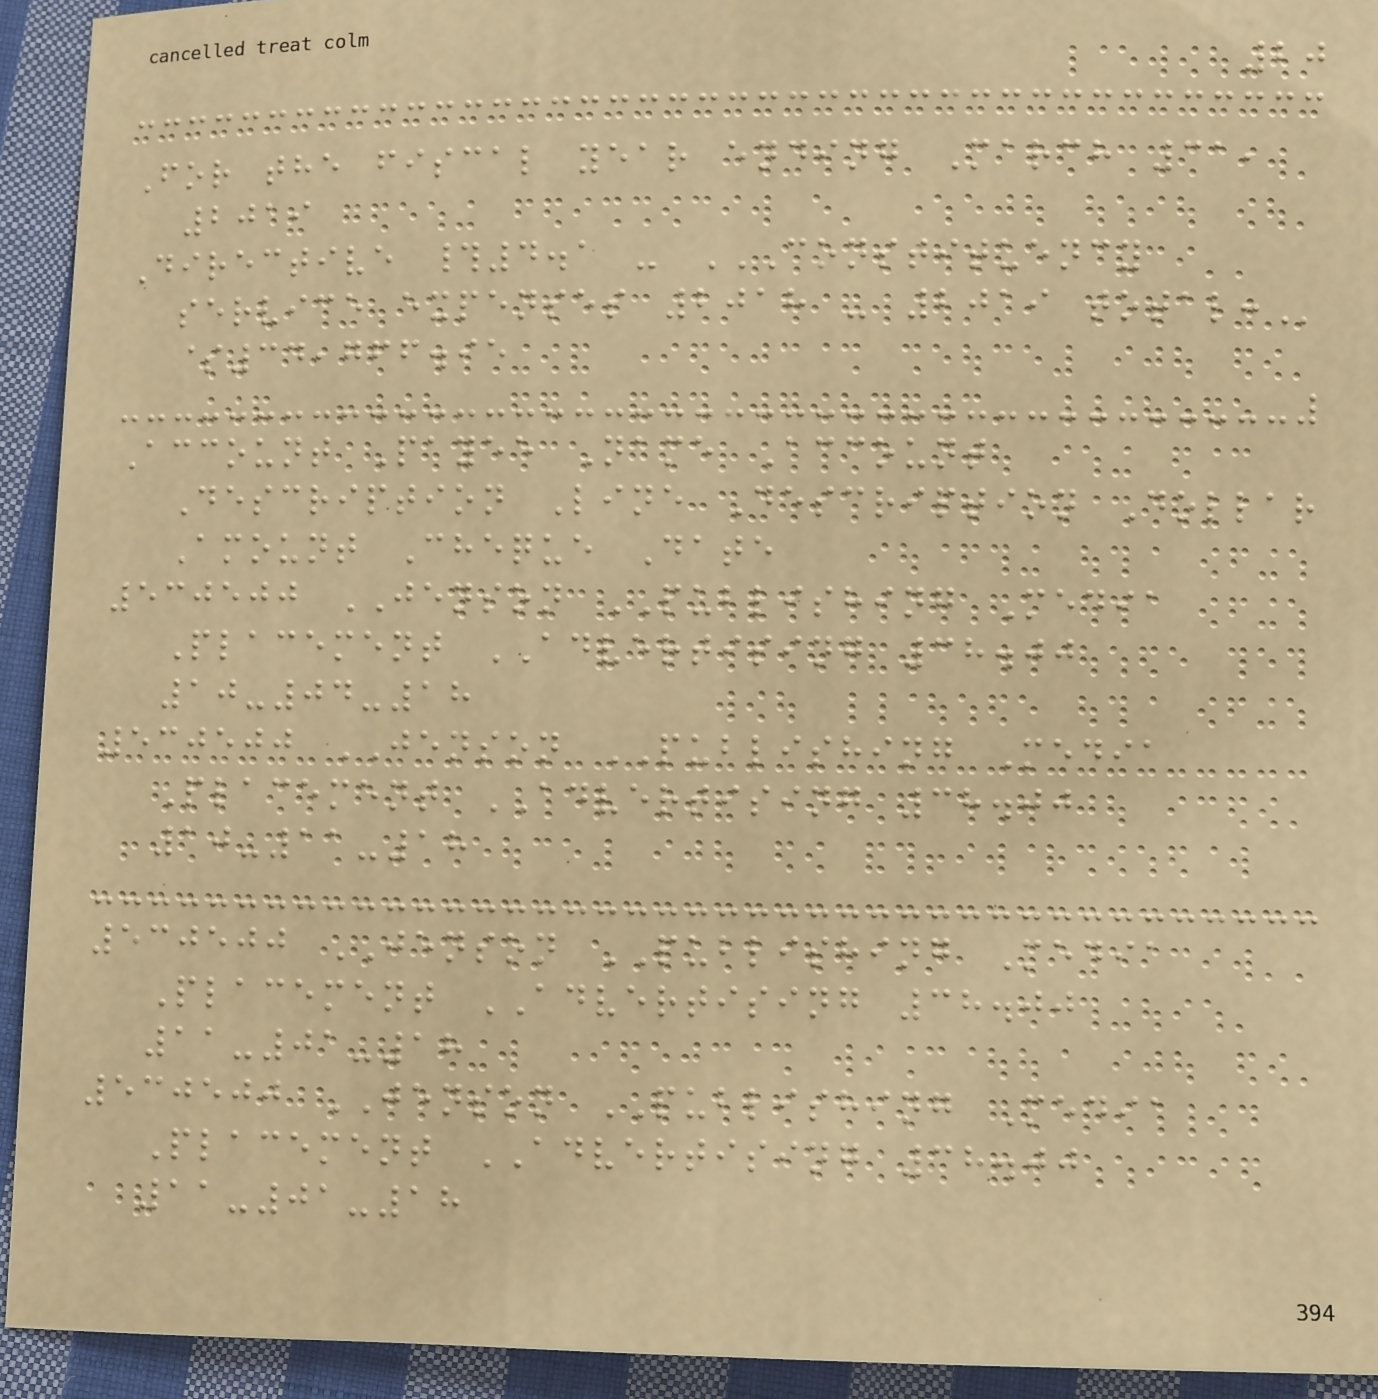20
For the fiscal year ending March 31,
2019
Directive #4.1 - CONSTITUENCY
SERVICE EXPENSES 2018 - 2019 TOTAL:
$34,766.95
Account Payee Name Account
Description Line Description Dollar
Amount Cheque Date
530500 JENSON PUBLISHING Media
Placement ADVERTISING 38.00
10-04-18
530500 JENSON PUBLISHING Media
Placement ADVERTISING 38.00
10-11-18
530500 JENSON PUBLISHING Media
Placement ADVERTISING 38.00
11-01-18
530500 JENSON PUBLISHING Media
Placement ADVERTISING 38.00
11-01-18
